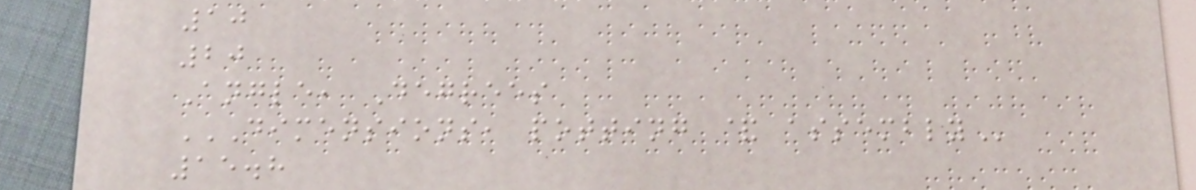10
20
Angle, Degrees
DIMENSIONS, POTTING & ASSEMBLY
15.8
